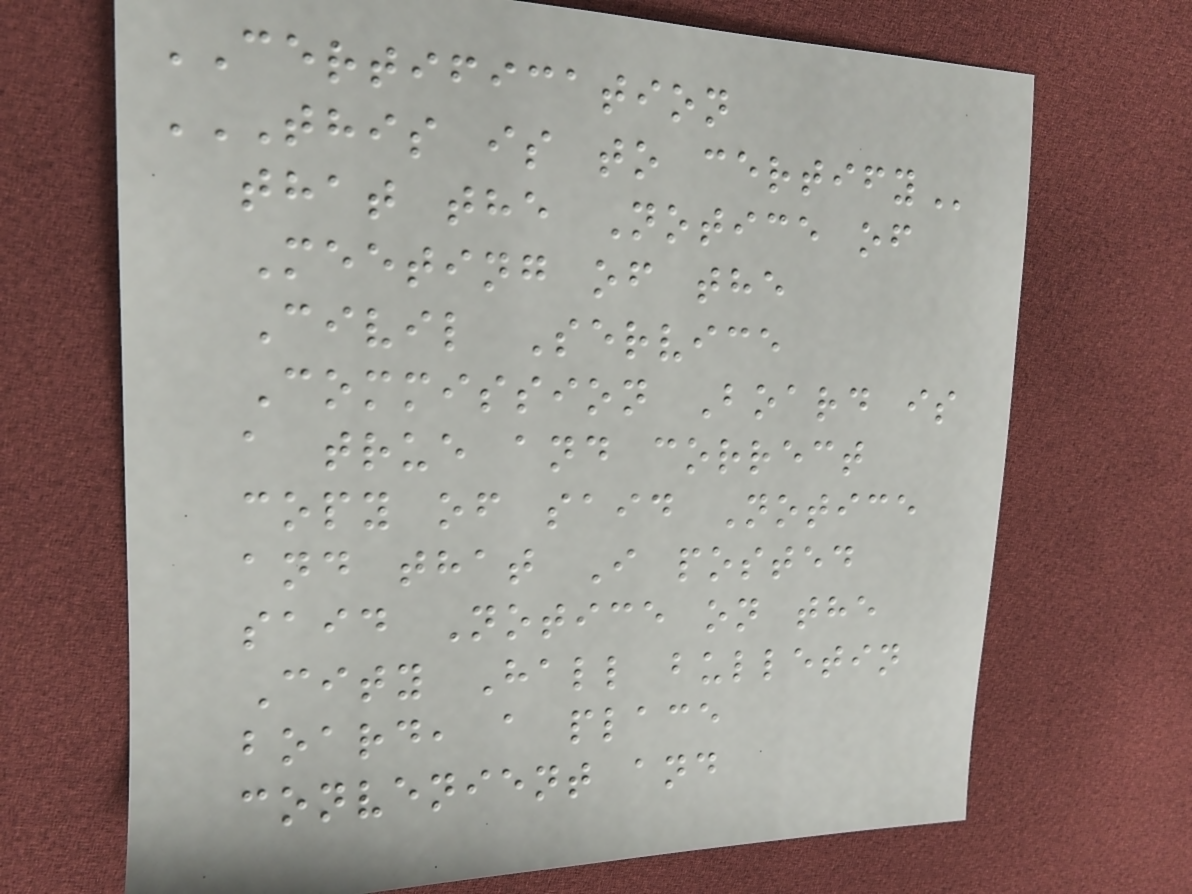CERTIFICATION
THIS IS TO CERTIFY
that the Notice of
Meeting of the
Civil Service
Commission Board is
a true and correct
copy of said Notice
and that I posted
said Notice on the
City Hall bulletin
board, a place
convenient and
